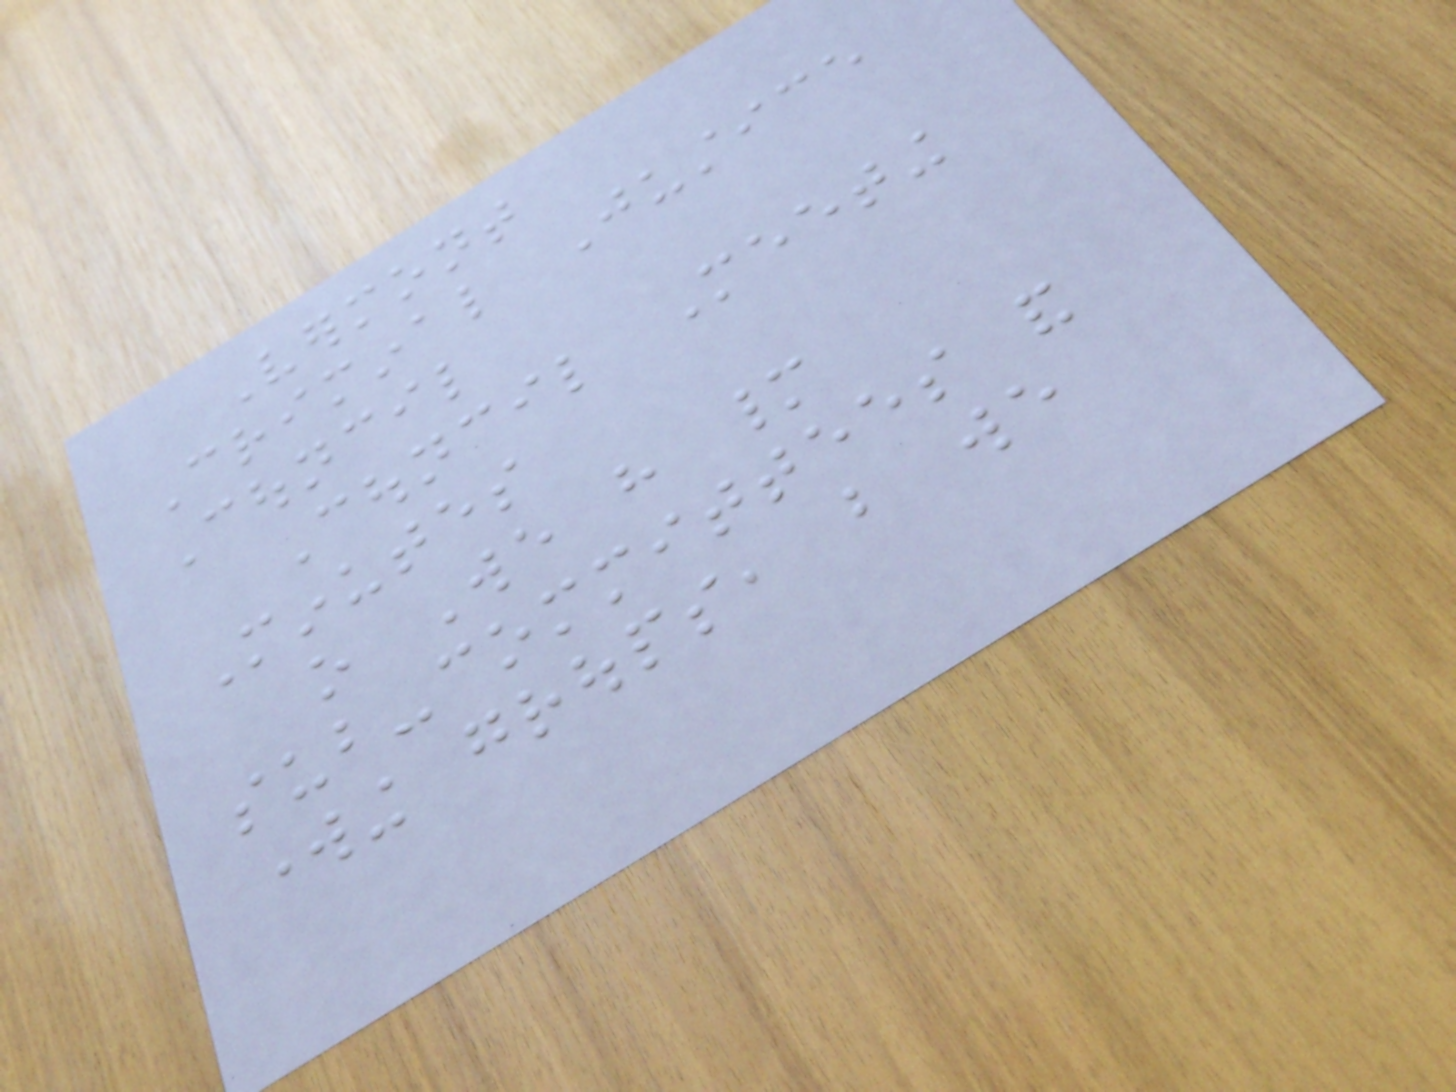Vermont
Criminal Justice
Council
Council Meeting
Minutes
o We have many
sub-committees and
working groups, but we
